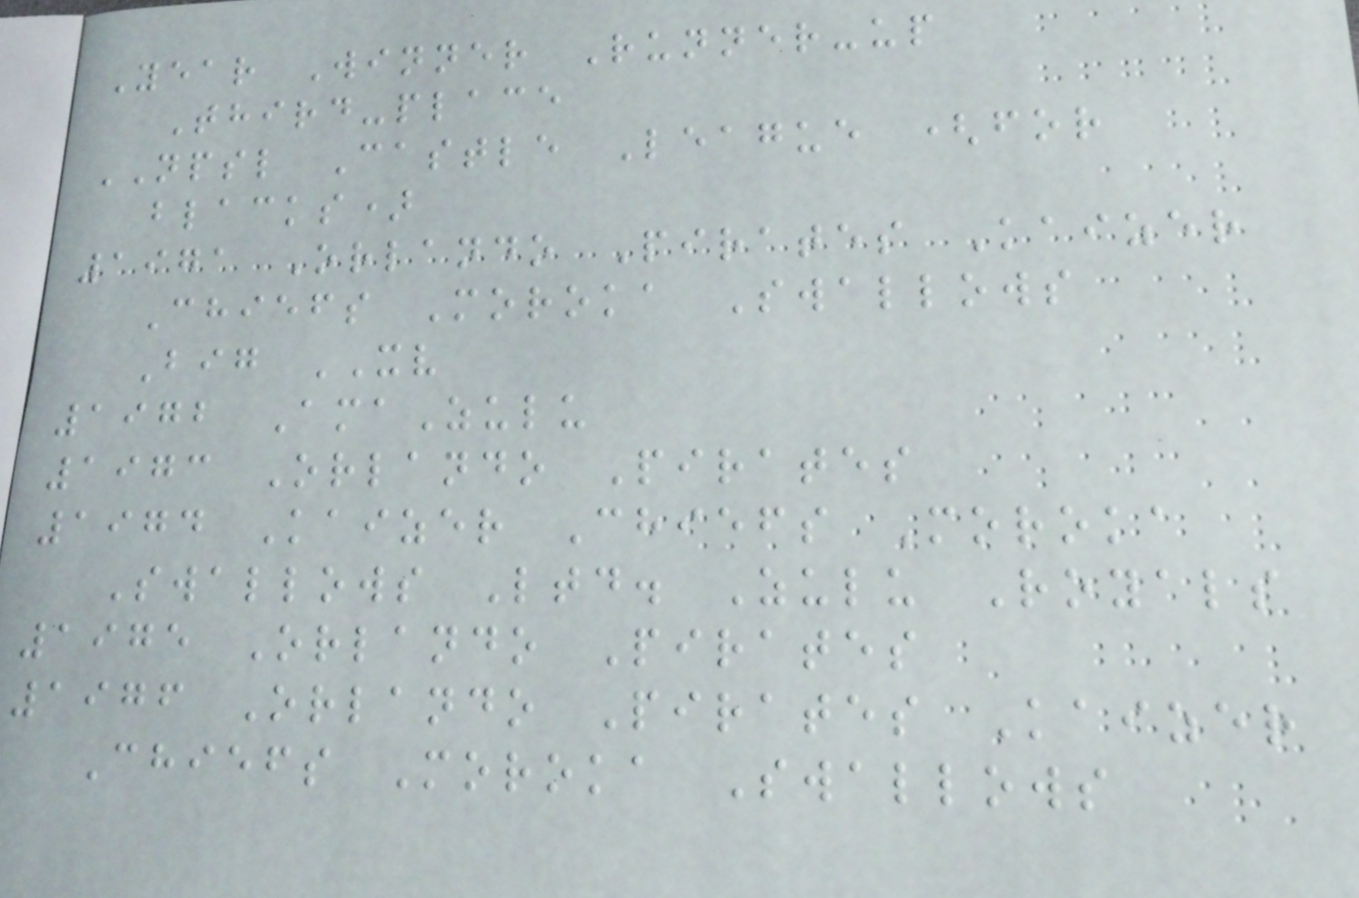Year Winner Runner-up
Third-place
NPSL Castle League (for
blacks)
1971 Orlando Pirates Kaizer
Chiefs Moroka Swallows
Big XV
1972 AmaZulu
1973 Orlando Pirates
1974 Kaizer Chiefs Moroka
Swallows Ltd. Zulu Royals
1975 Orlando Pirates
1976 Orlando Pirates Kaizer
Chiefs Moroka Swallows
